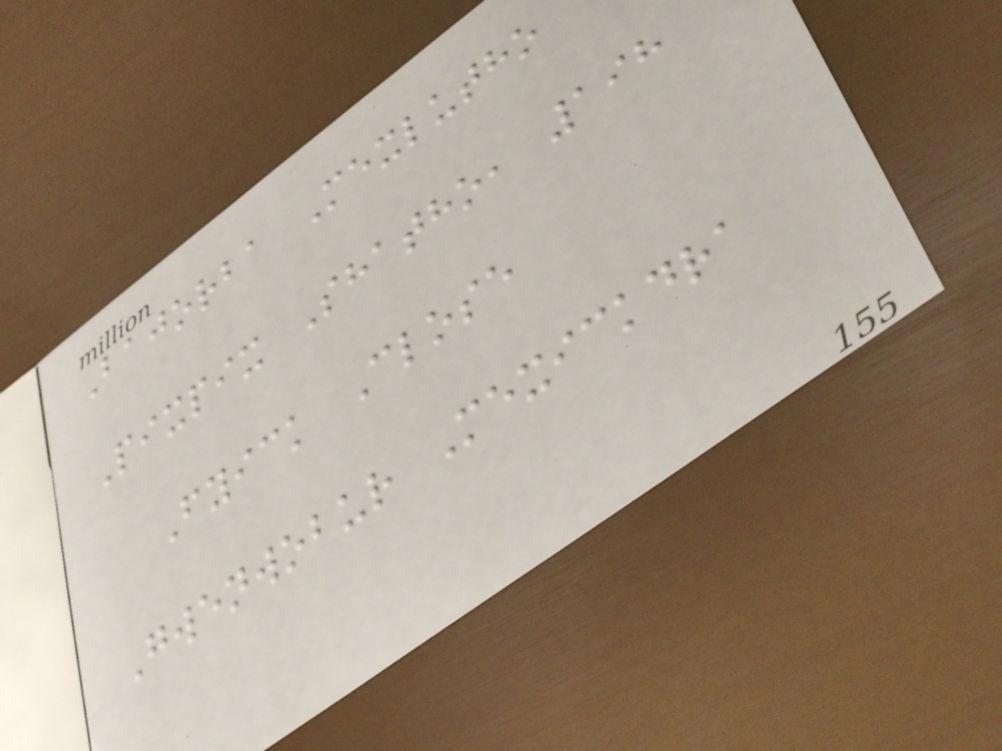Bajorba Mexlutho
Pixpix Shatho, 198
Fyick Close
Gwenwobur Mexickdra
